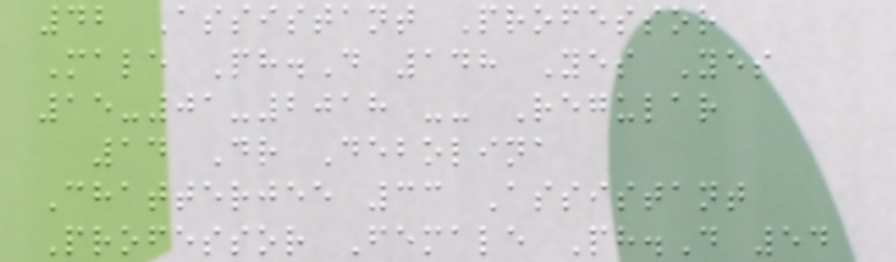42 Assistant Professor
Male Ph.D 148 Yes Yes
15-01-2018 -- Regular
14 Dr Debolina
Chatterjee 33 Assistant
Professor Female Ph.D 54
